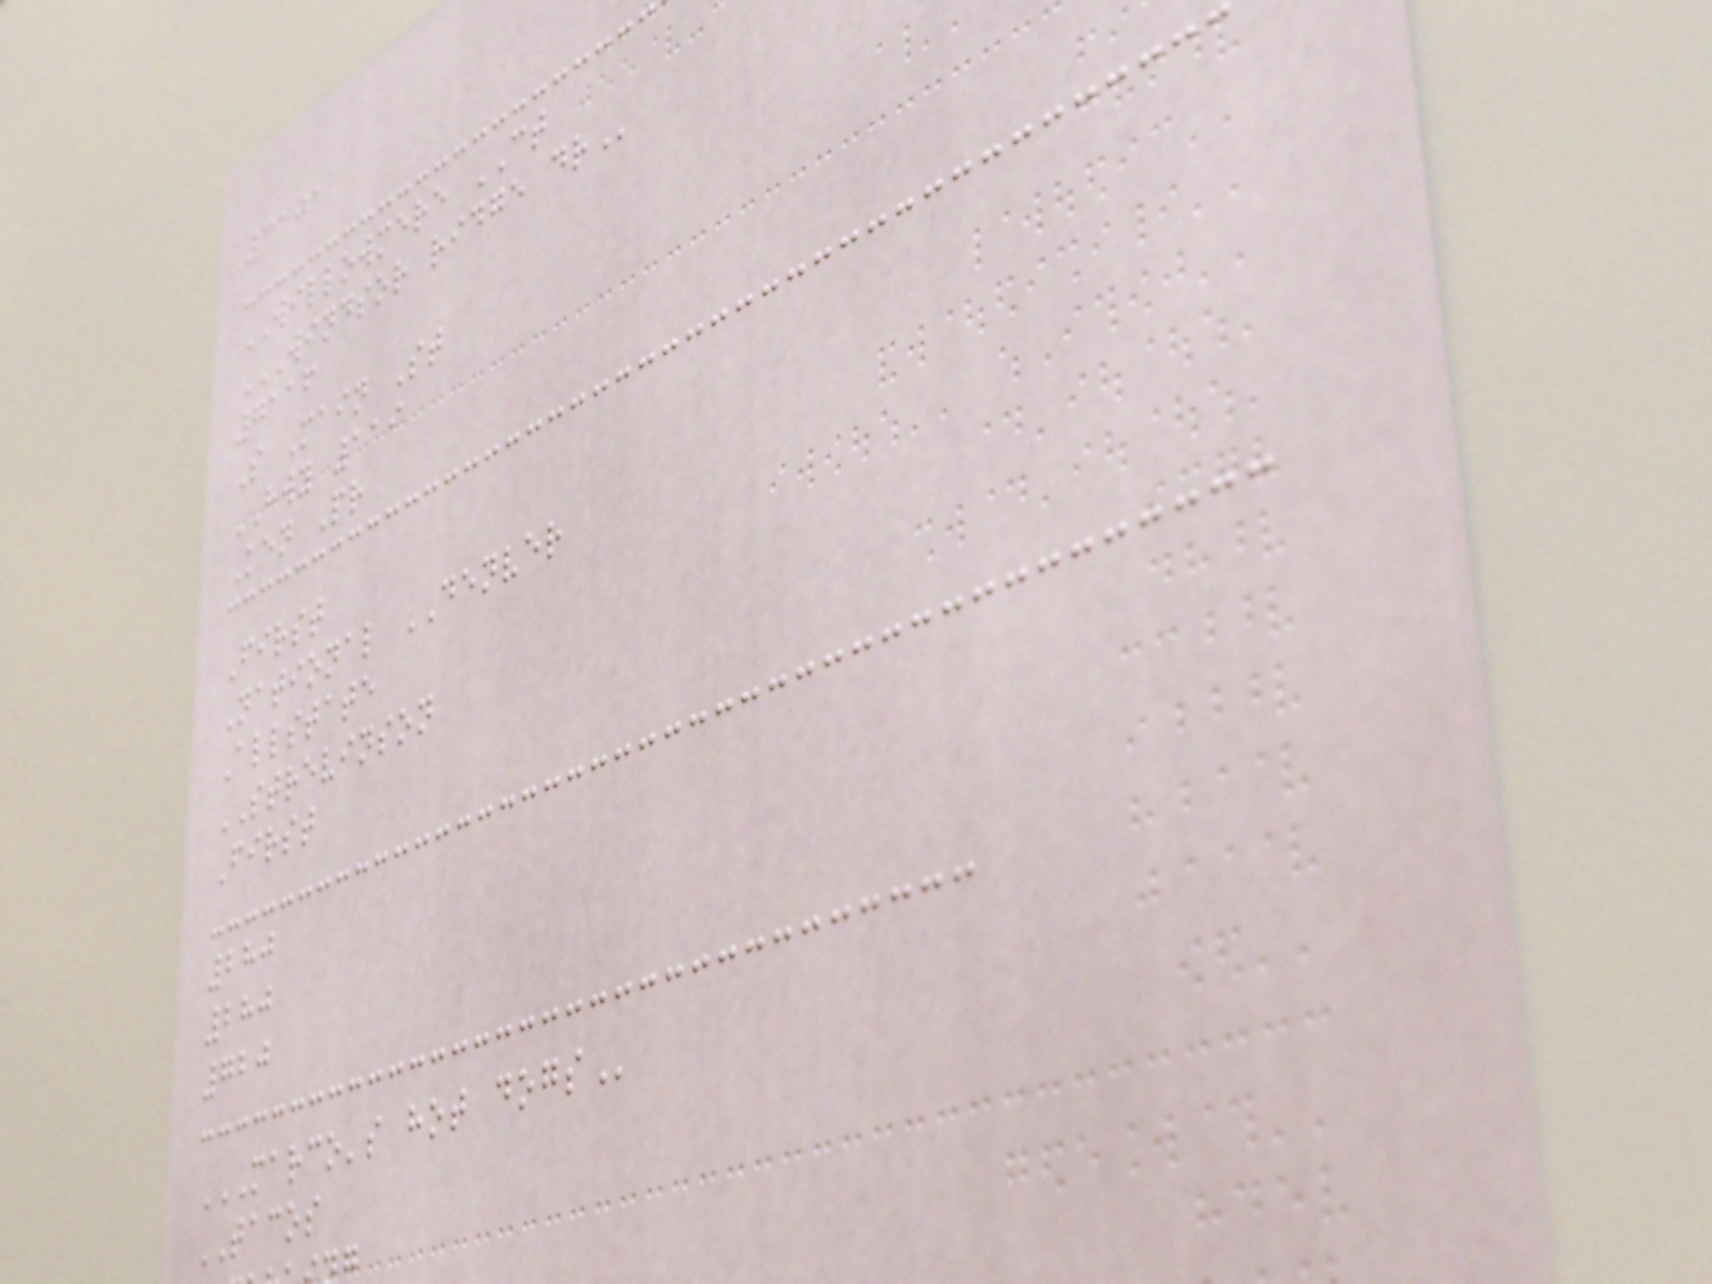3101
WILLOWMERE CT
WINDSOR RIDGE DR
7116
S Main St
HWY 119
Ken Pr
First
National DENVER
Allstate
STREVINSON
First
280
280
720
MARCO'S HOT DOGS
TACOS
